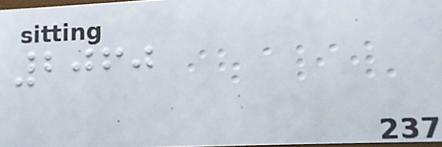2060
